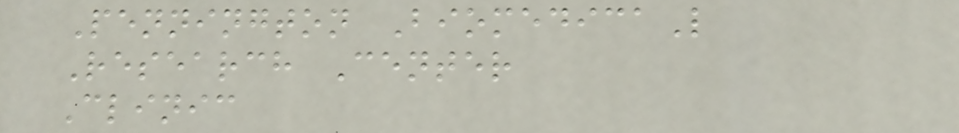Pennington BiomedicaL
Research Center
Clinic
